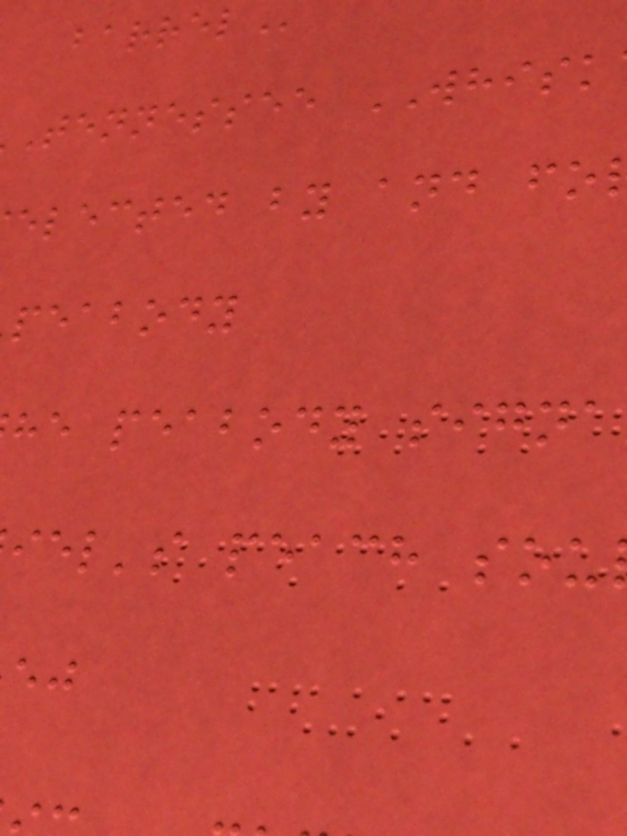tennessee WHISK
elected by and fo
peabody
he peabody
iel's peach
